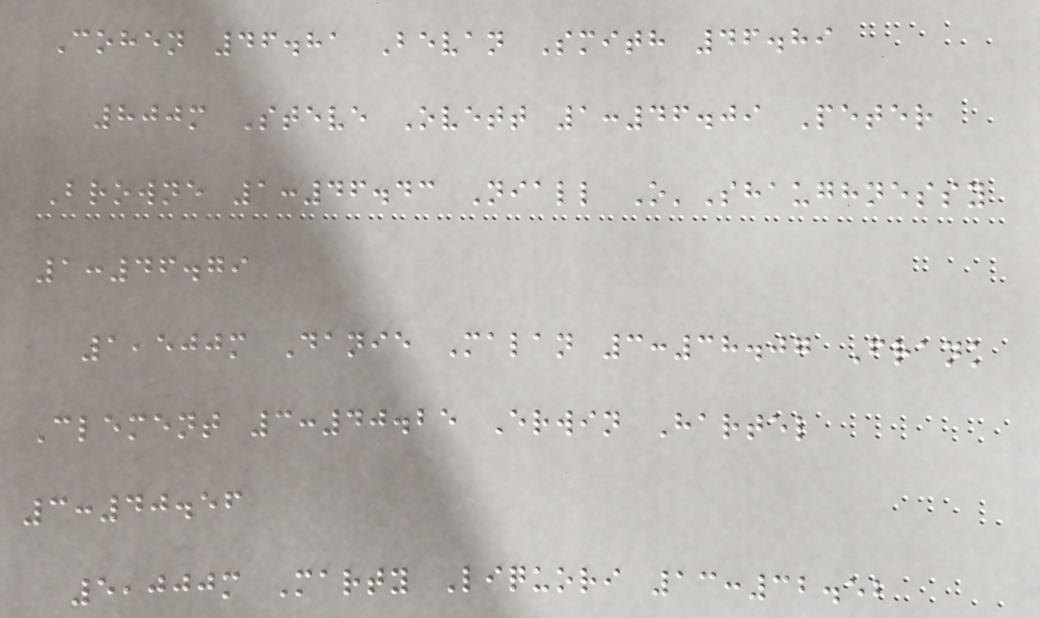Cohen 46.81 Bevan Smith 46.89
800m Steve Ovett 1:46.09 Peter
Browne 1:46.43 Niall O'Shaughnessy
1:46.79
1,500m Danie Malan 3:38.07 Frank
Clement 3:40.25 Erwin Hartel
3:40.56
5,000m Marty Liquori 13:32.52
